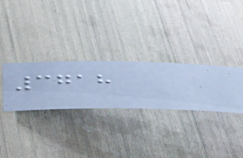3718
